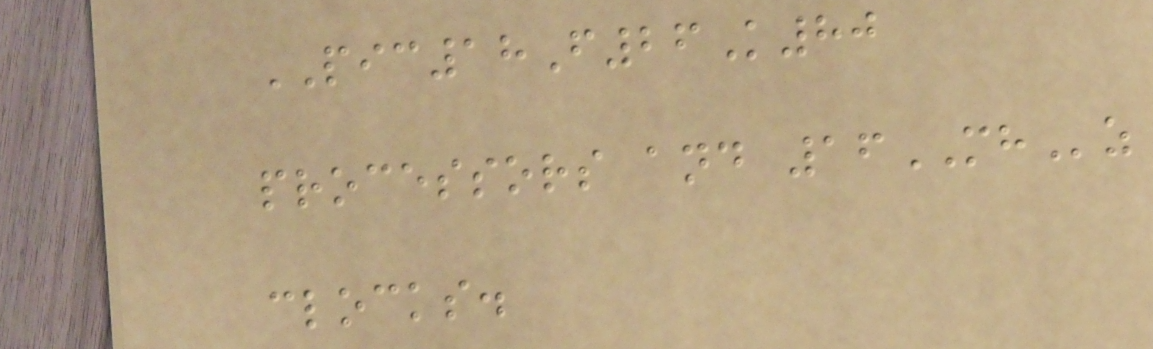PIC18F26K80
processors and 16MHz
clocks.
